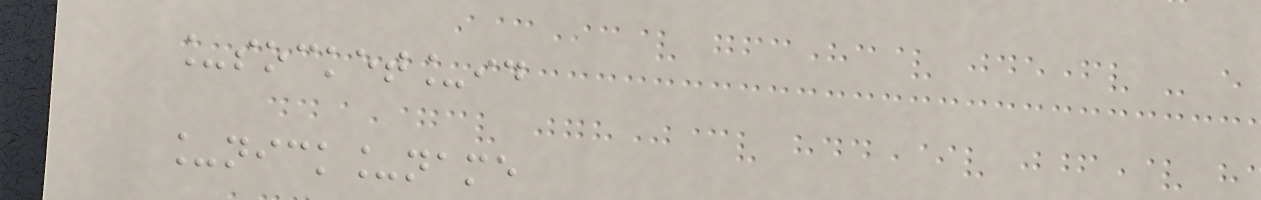_socket_id
_nick_name
